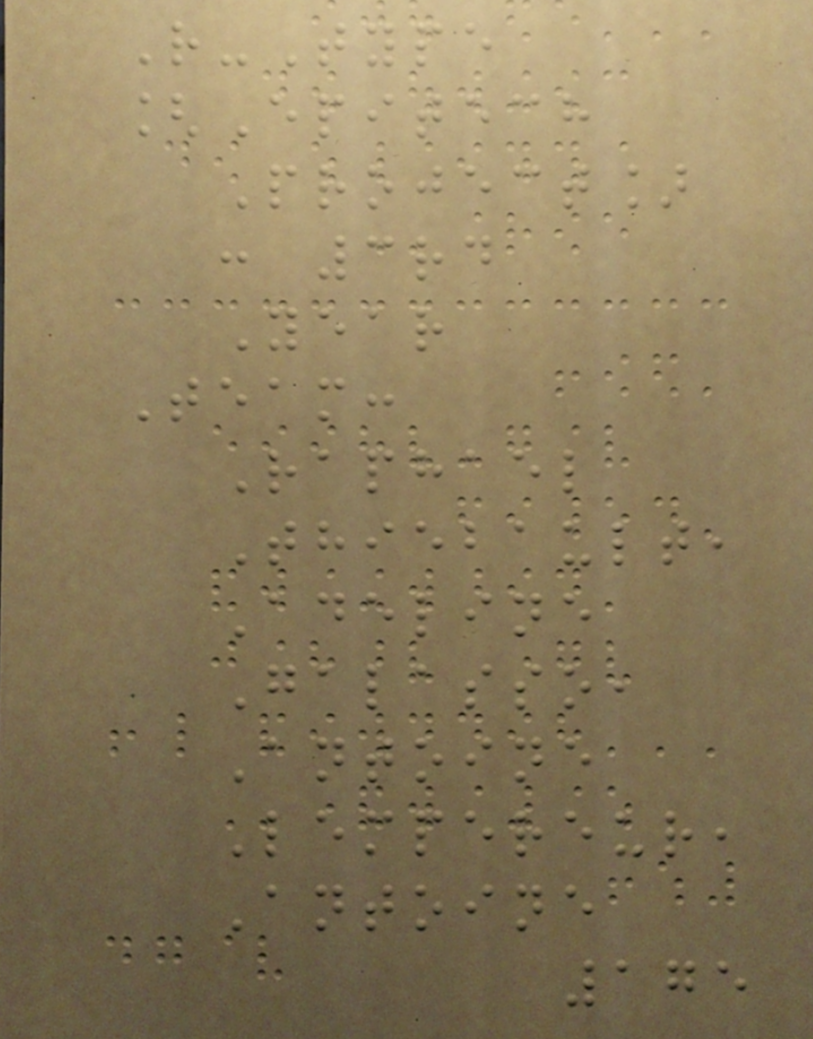R-Type
[Epitech
Project]
: 3rd
Year
Team:
Raphael
Thiebault,
Adeline
Galasso,
Antoine
Lempereur,
Antoine
175
